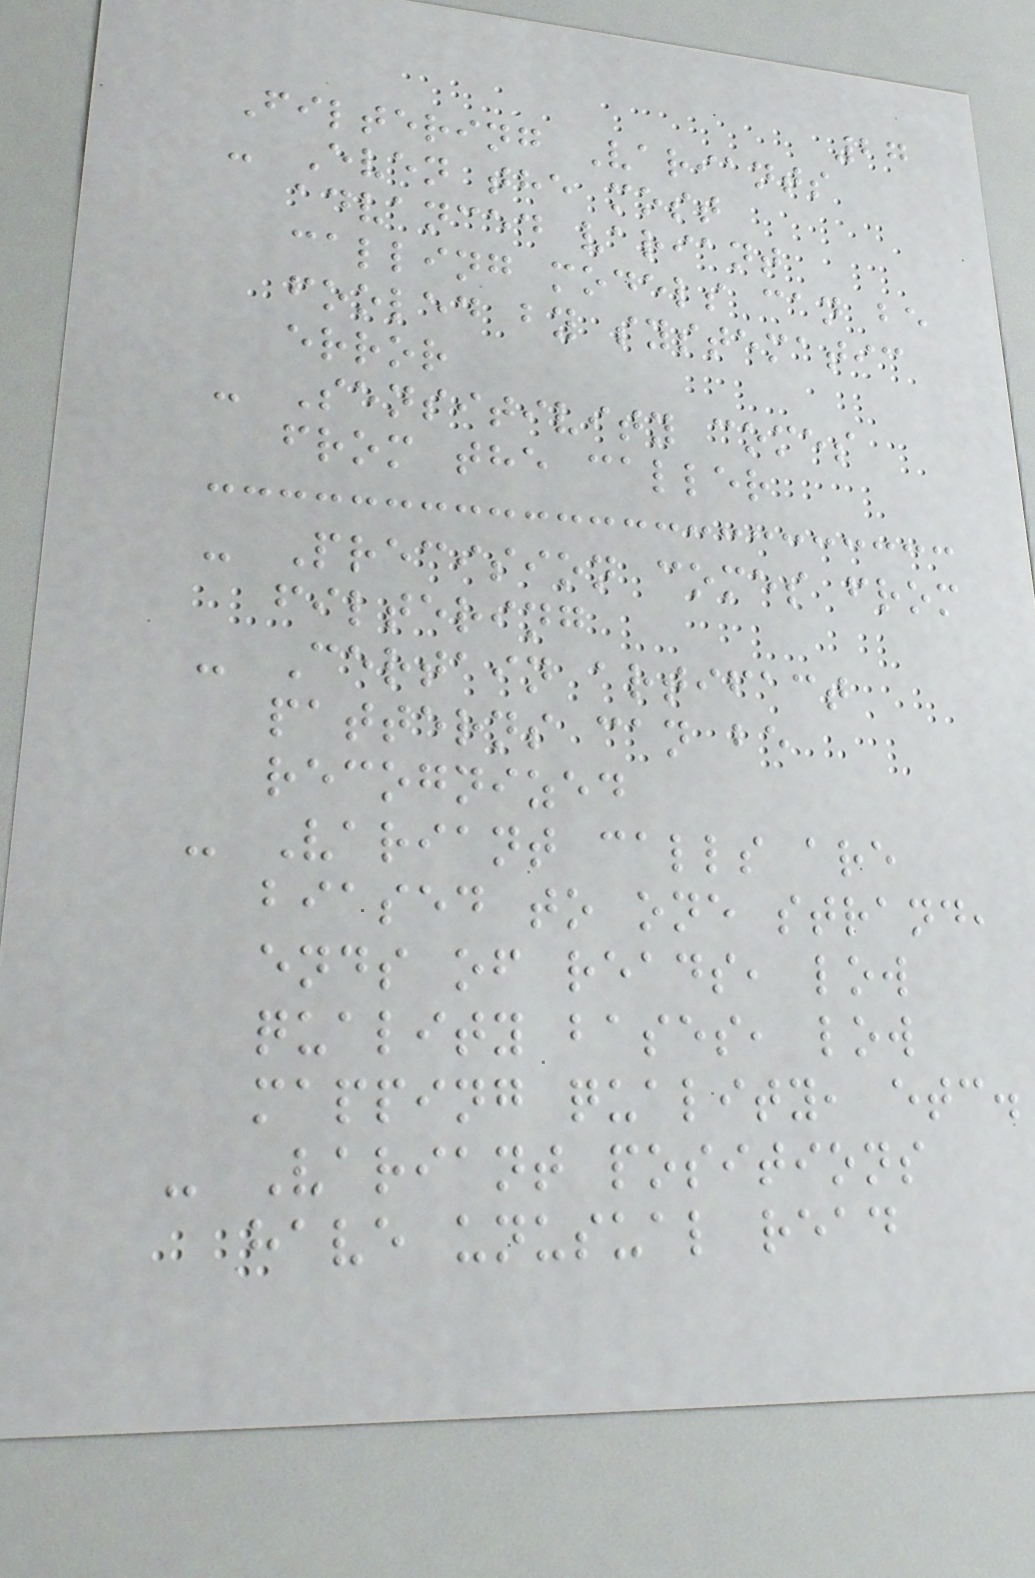27
Filtering Variants
- Even the most
advanced variant
calling models can be
fooled by systematic
error
- Sensitivity comes
from the caller
- Precision comes from
filtering
- Certain artifact
patterns can be
recognized
- Variant calls are
biased to one strand,
ends of reads, low
quality bases, low
mapping quality, etc.
- Variant positions
have unusual read
